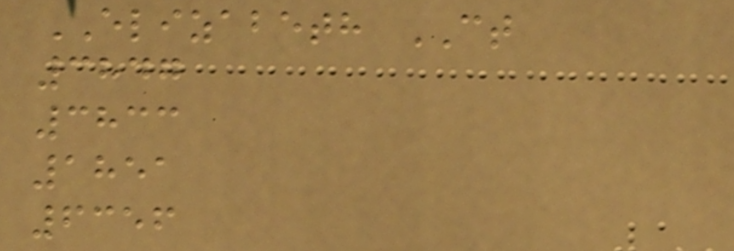ELIZABETH CT
3847
3833
1851
6356
